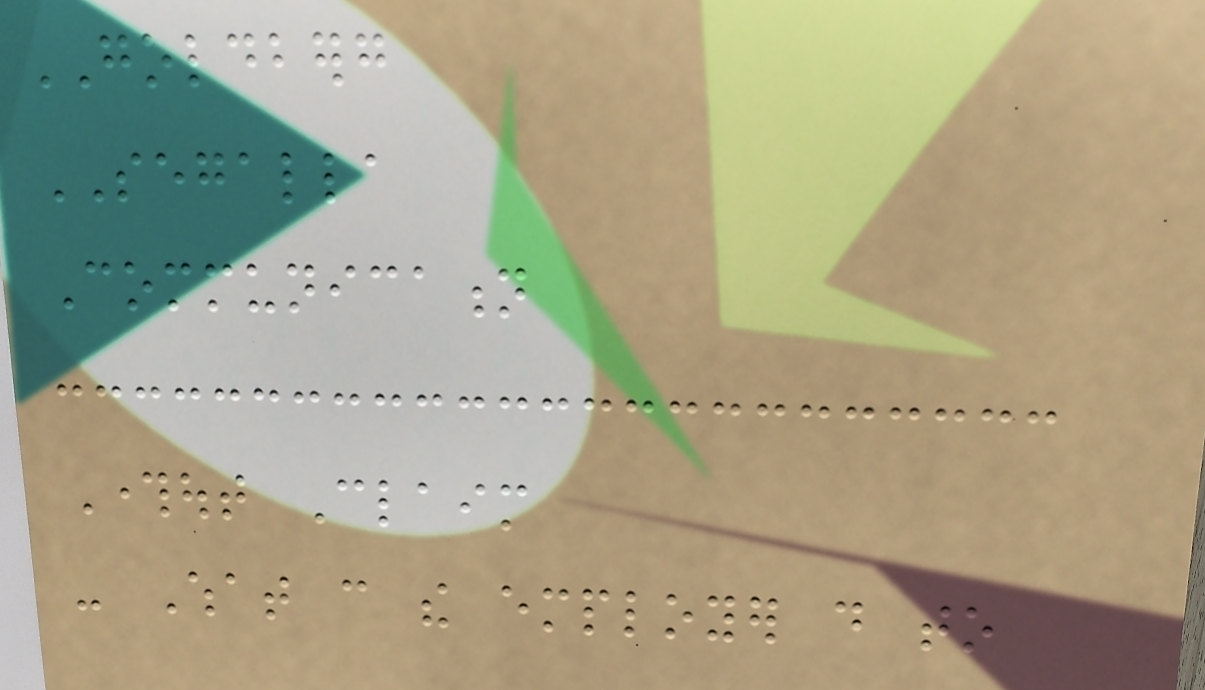GOLDBERG
SEGALLA
Communication
Throughout Claim
- What can the employer do to
